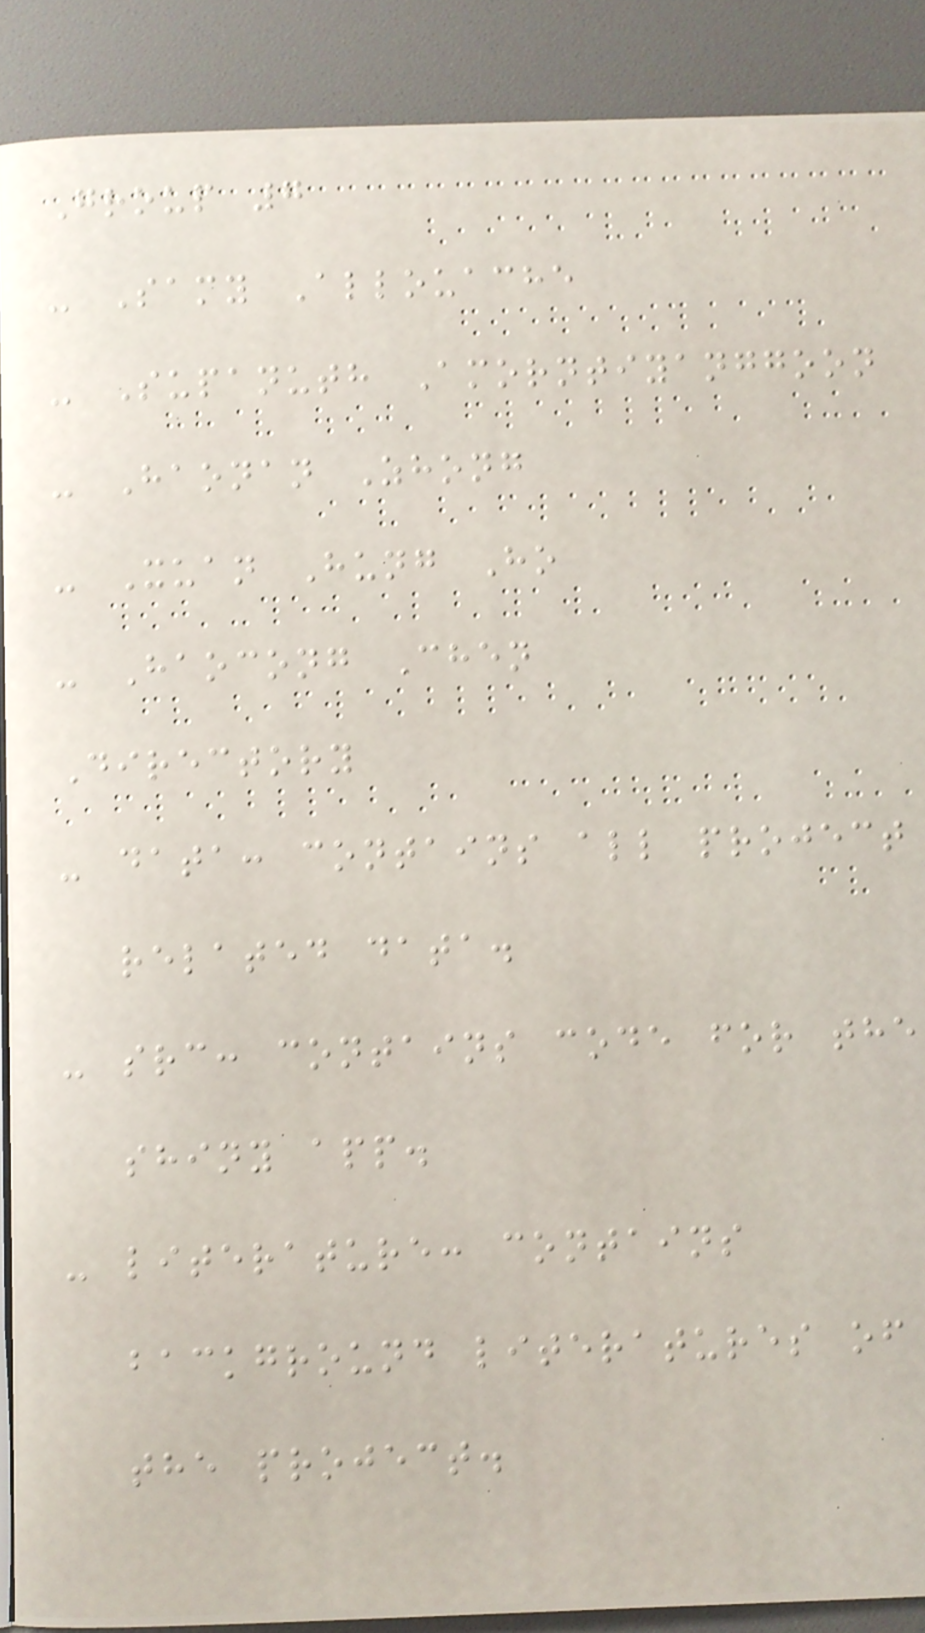Group 7
- Samy Allouache
- Supanuth Amorntiyanggoon
- Haonan Zhong
- Xuan Hung Ho
- Haocong Chen
Directory
- data: contains all project
related data.
- src: contains code for the
shiny app.
- literature: contains
background literatures of
the project.
